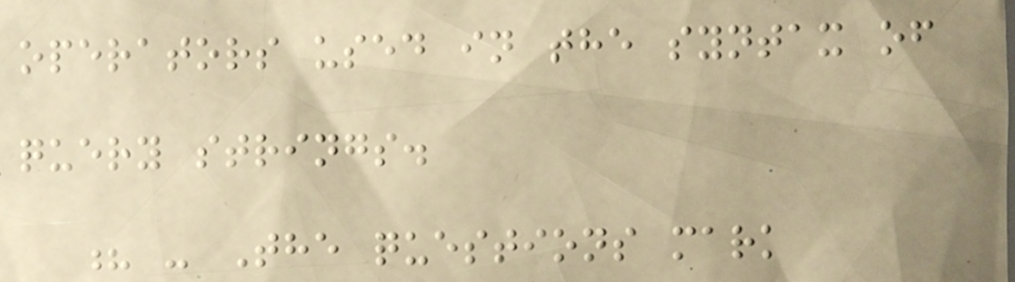operators used in the syntax of
query strings.
? - The questions mark
